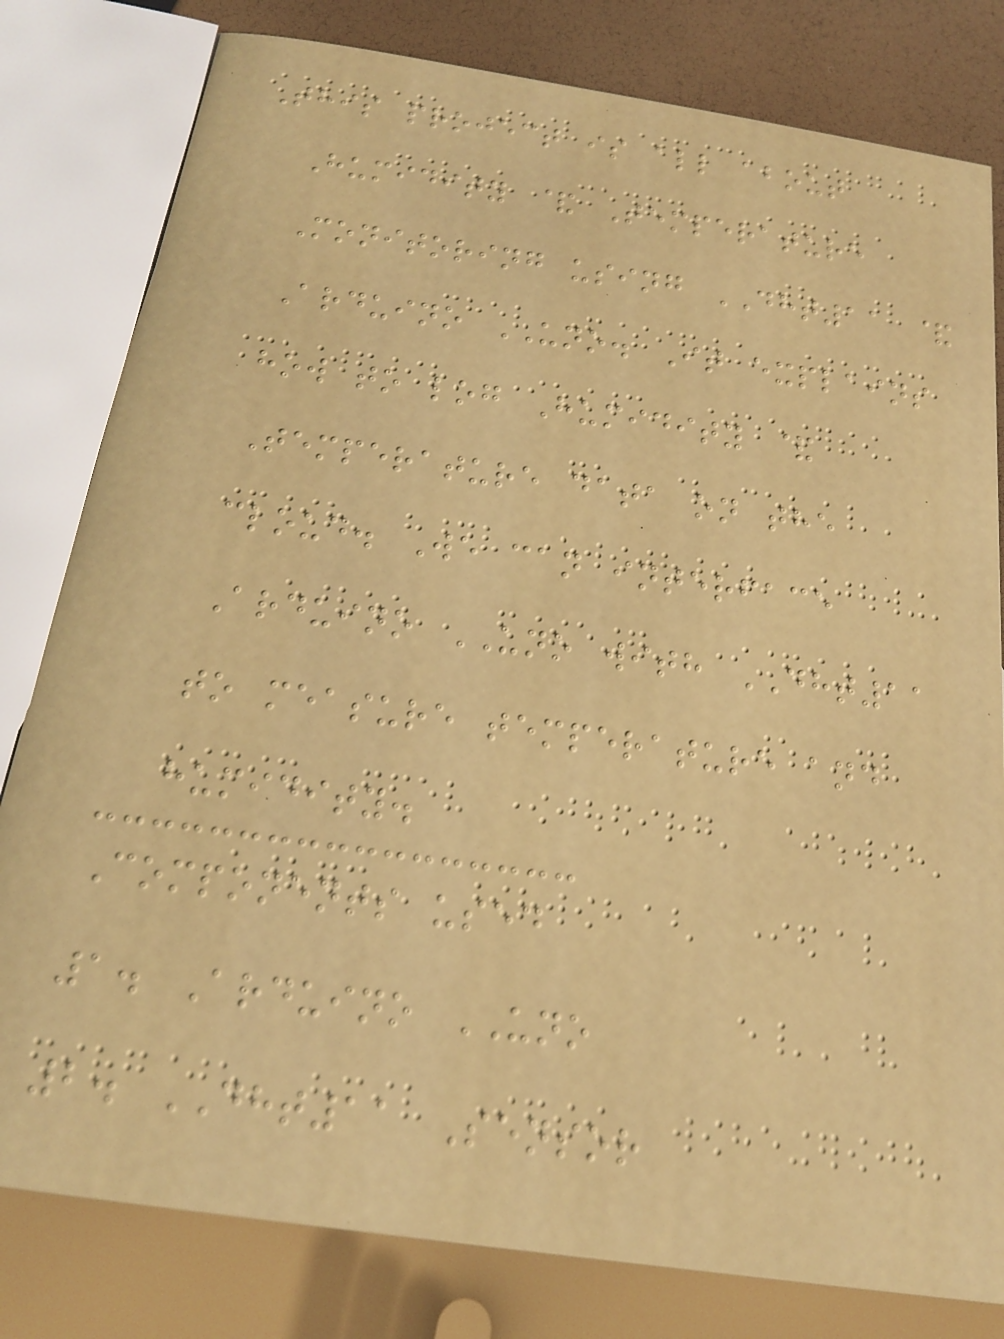This project is all about
Humidity & Temperature
Monitoring using DHT11 &
Arduino UNO. It explains
how to log Humidity &
Temperature data on the
cloud. We can interface
Arduino UNO with DHT11
to measure temperature and
humidity.
Components used
1. Arduino UNO
2. DHT11 Sensor
